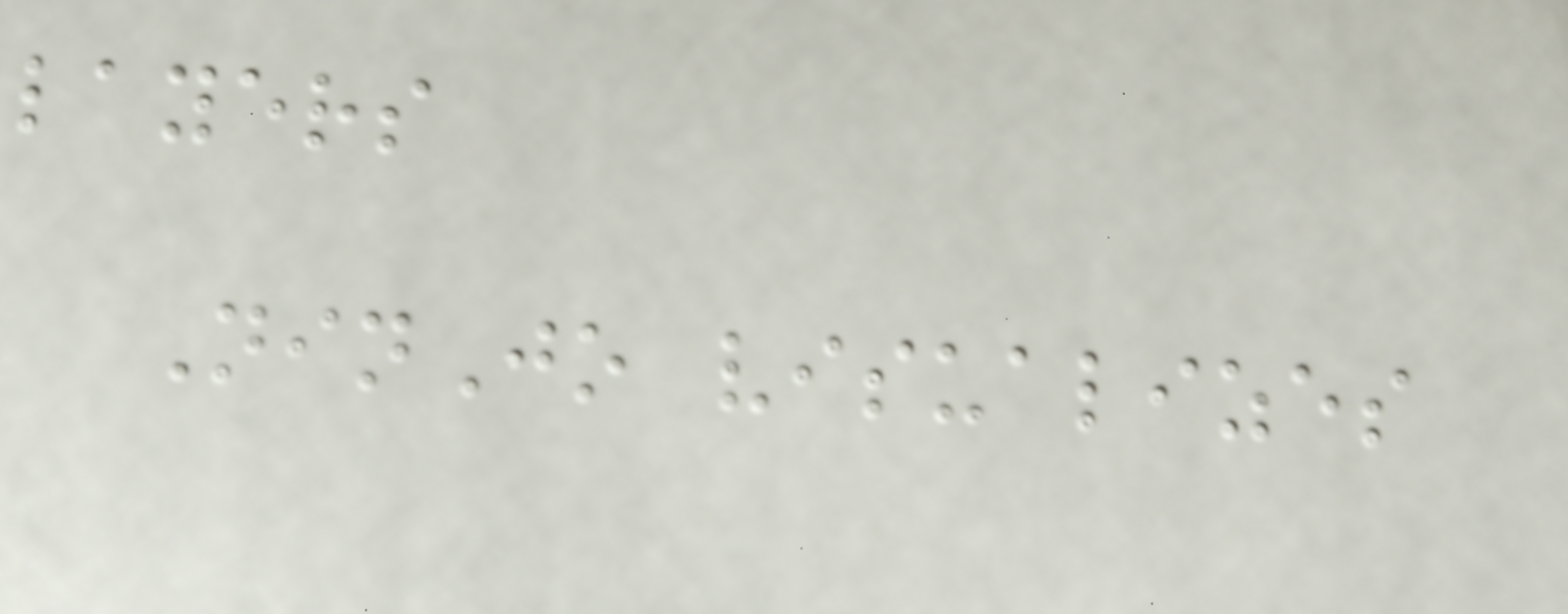layers
NinJo visualizes
